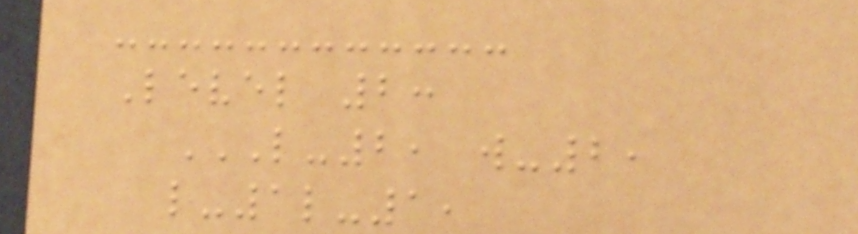Level 2:
L-2, W-2,
L-1L-1,
